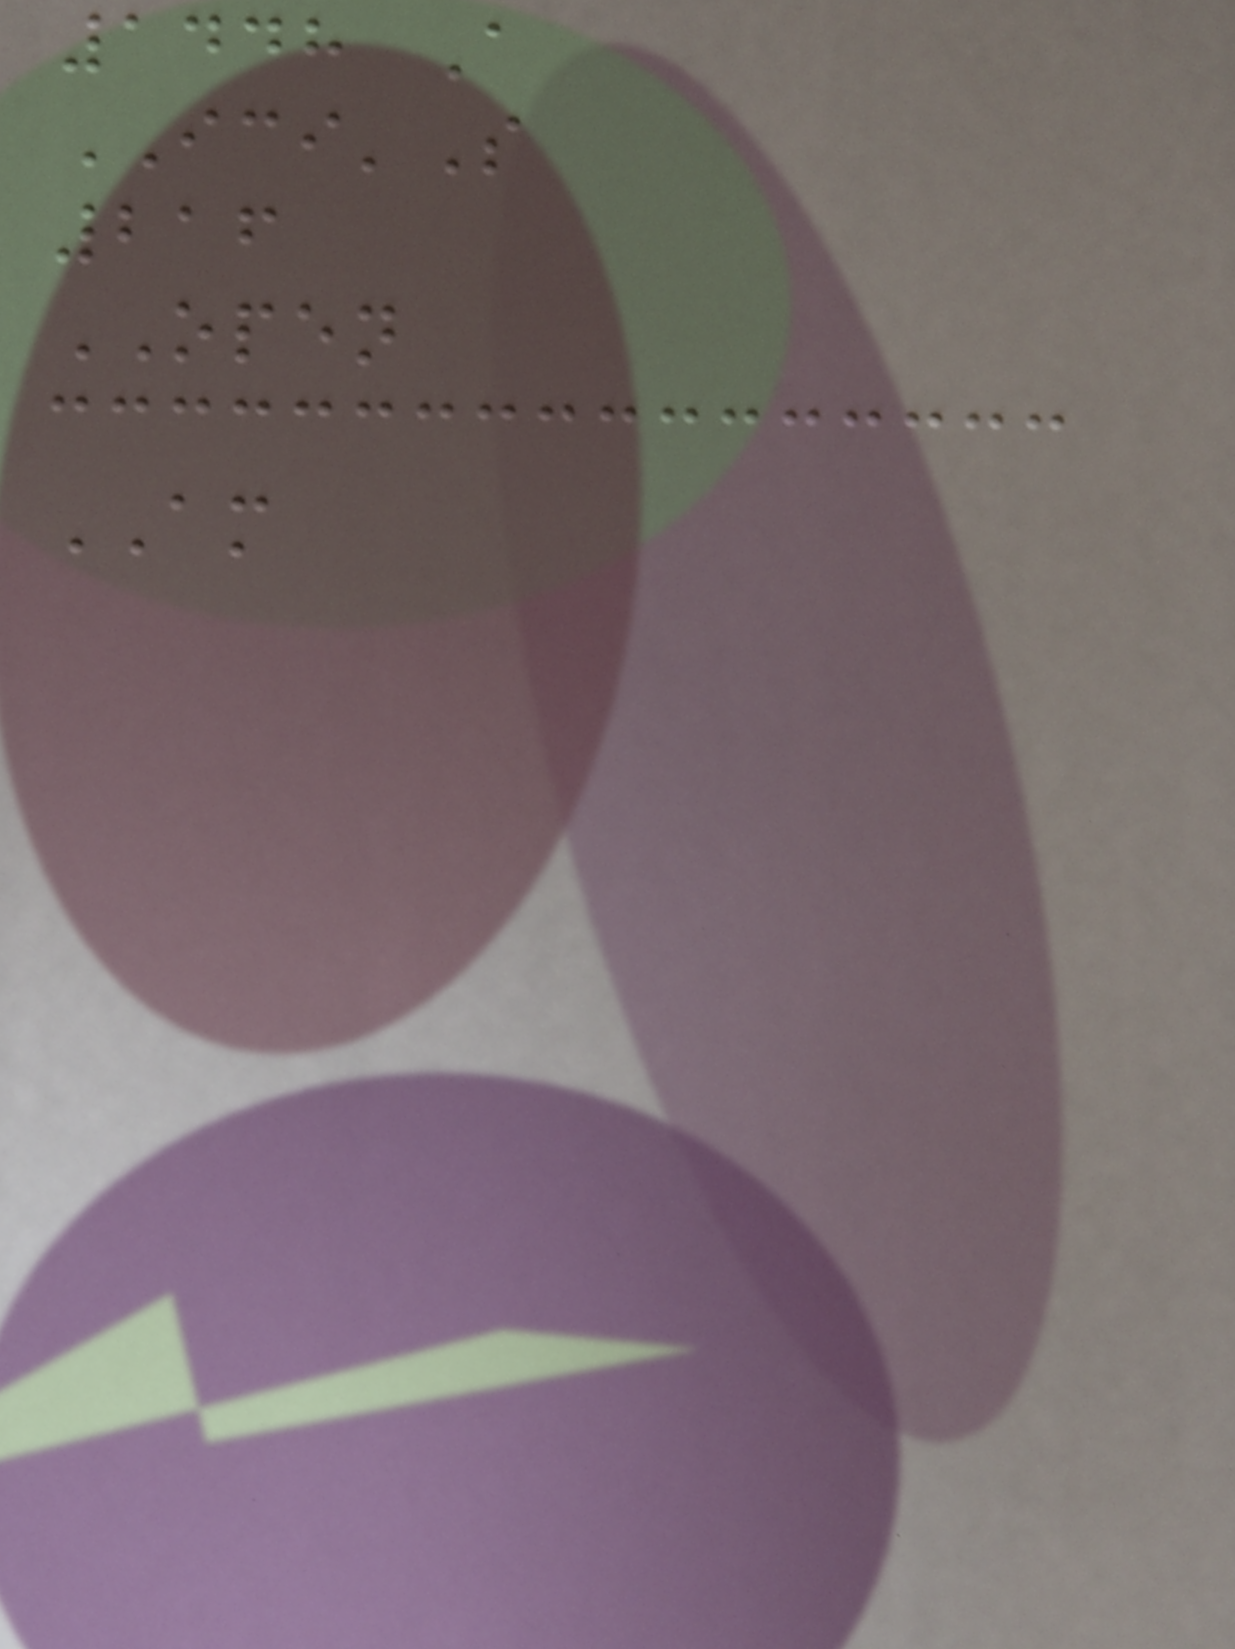1448 A
ICI'S
216
OPEN
AM
